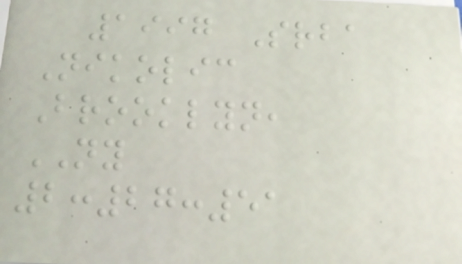1997 Srba
Nikolic
Brooklyn,
NY
2:27:51
